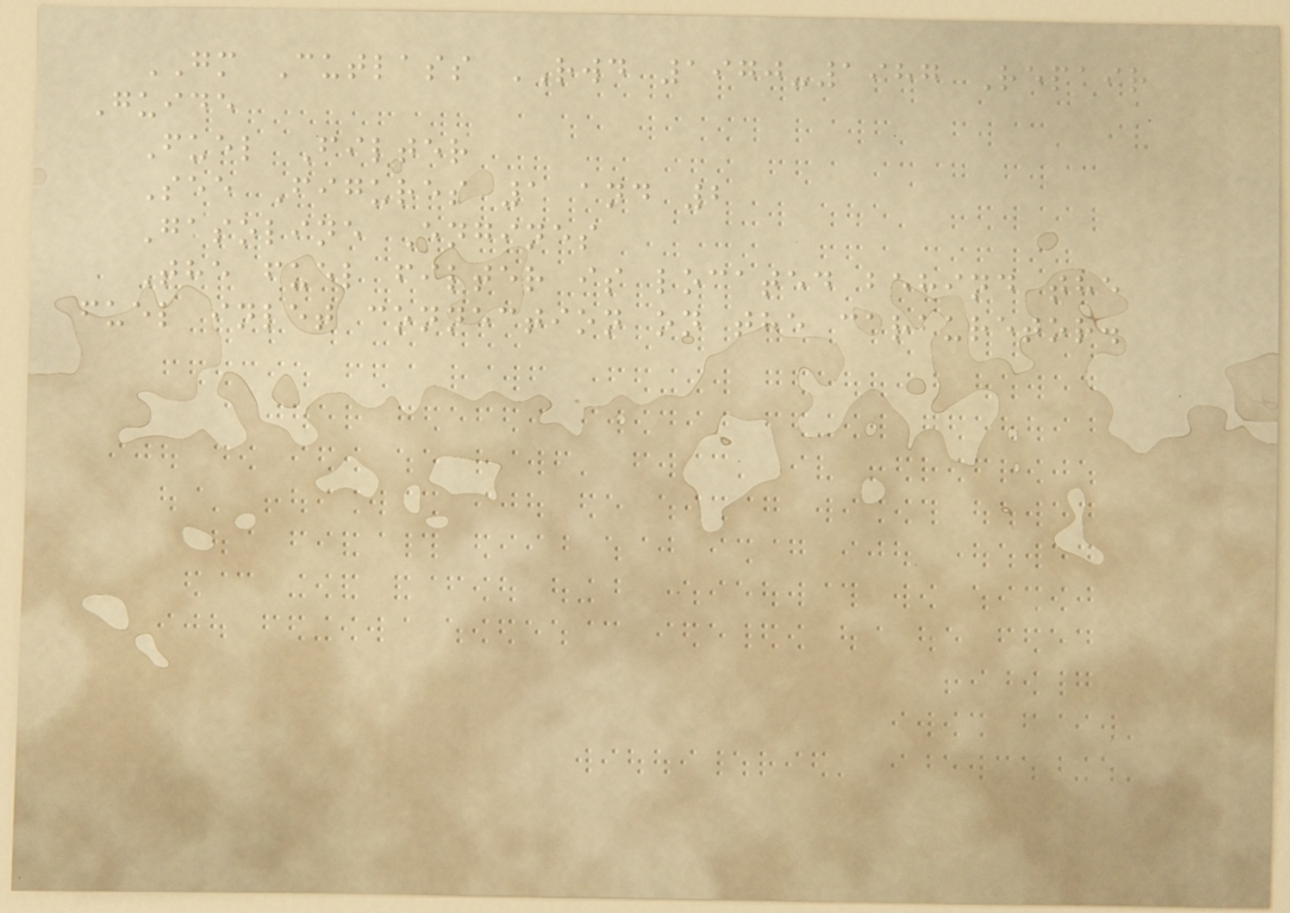GM Cutlass RWD 1970-1987 Repair
Guide
Fuel Filter
See Figures 1 and 2
Gasoline Engines
The fuel filter is located behind the
fuel inlet connection on the carburetor.
